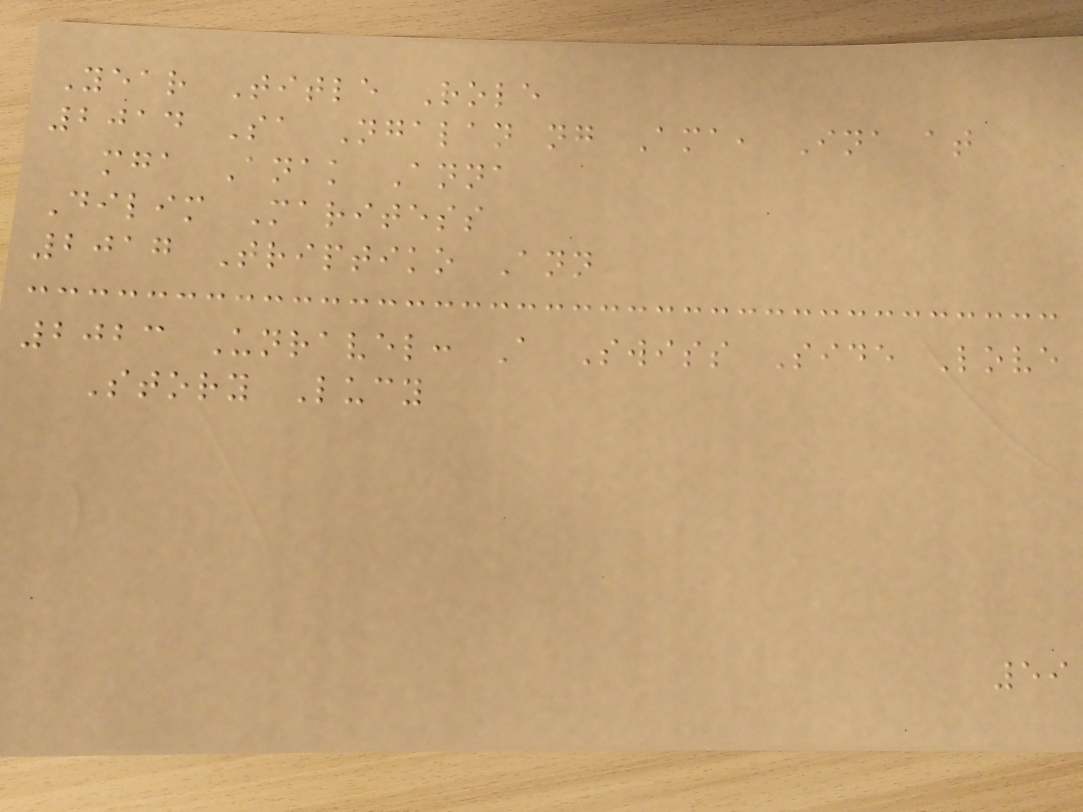Year Title Role
2014 Sa Ngalan ng Ama, Ina at
mga Anak Anna
Dilim Maritess
2017 Triptiko Ann
2023 Unravel: A Swiss Side Love
Story Lucy
59
